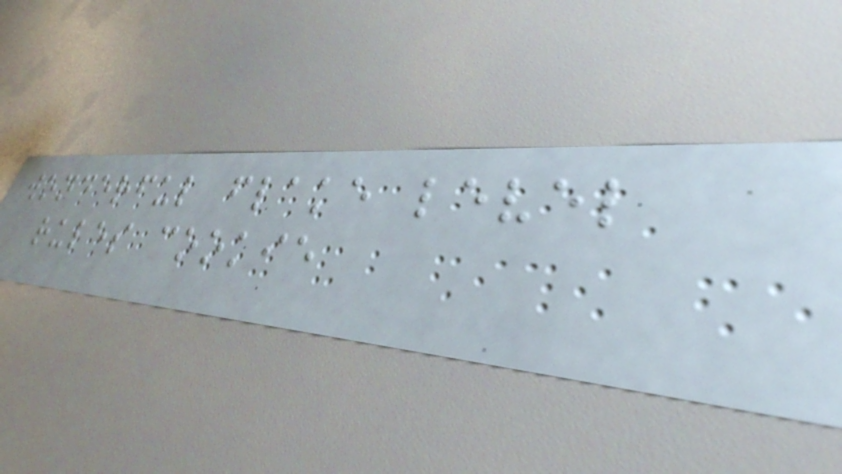wonderful flake level
rules cookie
